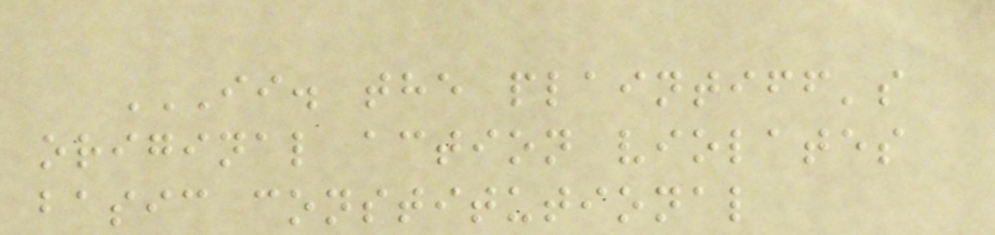II. THE PLAINTIFF'S
ORIGINAL ACTION VIOLATES
BASIC CONSTITUTIONAL
